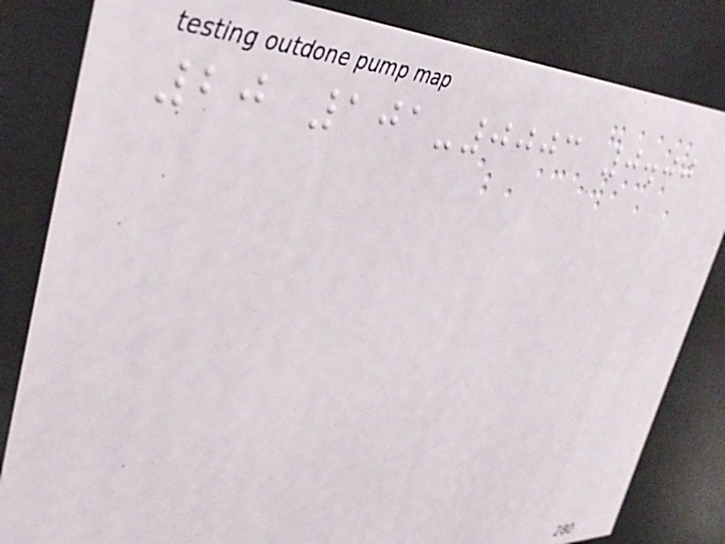20 101-0003 0.00
